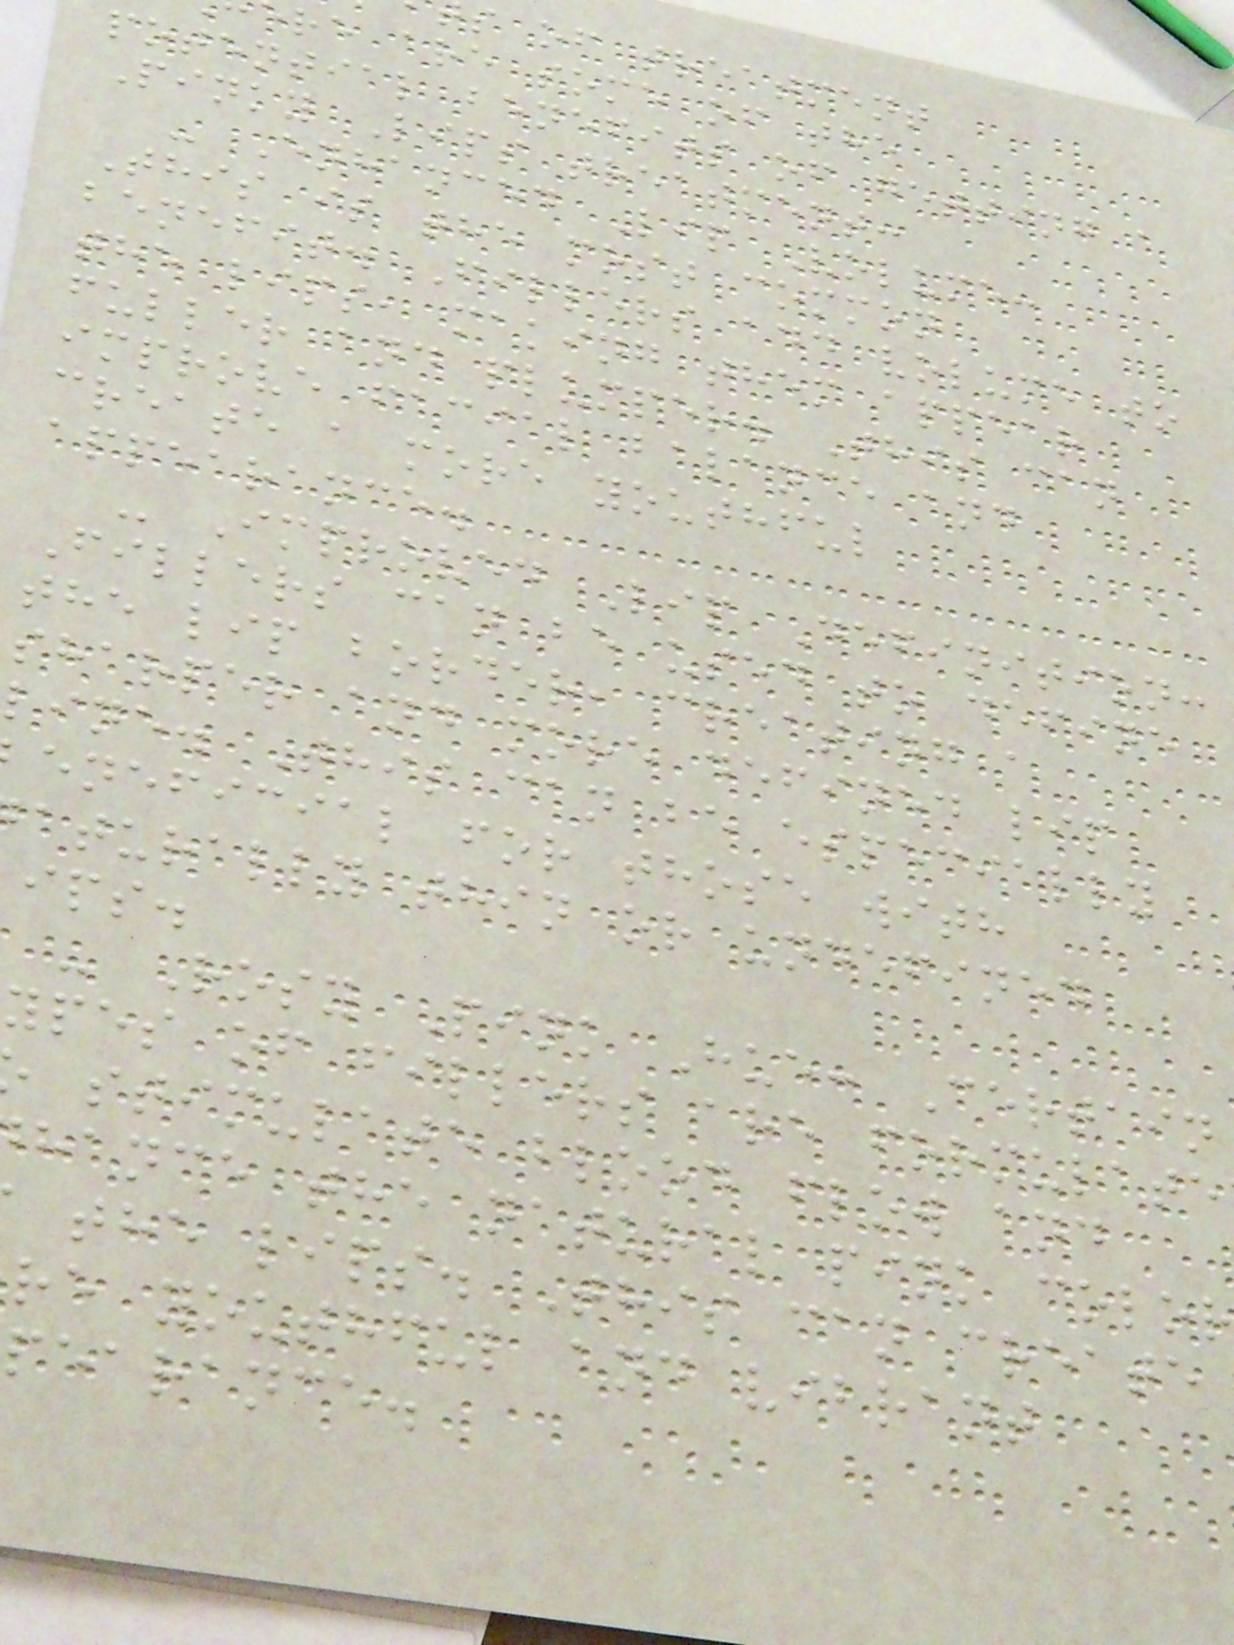s of treatment
re are some of the
potential benefits of getting a
Pinky Lips treatment:
- Enhanced Lip Volume:
This is the most common
benefit. Fillers add volume to
the lips, making them appear
fuller and plumper. This can
improve facial balance and
create a more youthful
appearance.
- Improved Lip Definition:
Fillers can be used to define
the lip border, creating a
sharper and more defined lip
line. This can be especially
eneficial for those with
aturally thin or undefined
ips.
- Rosy Pink Hue: Certain
ypes of fillers are formulate
stimulate blood flow and
hance the natural pink color
the lips. This can create
re youthful and vibrant
pearance.
